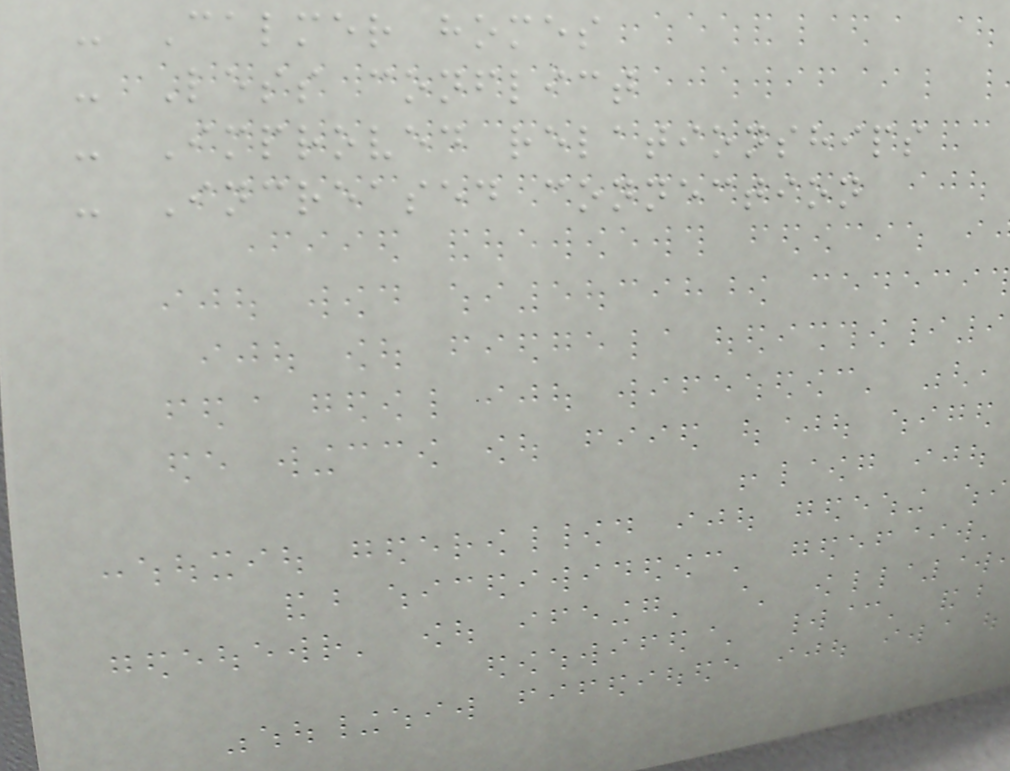- Calmer homes
- Less conflict
- Improved relationships
- Increased connection
